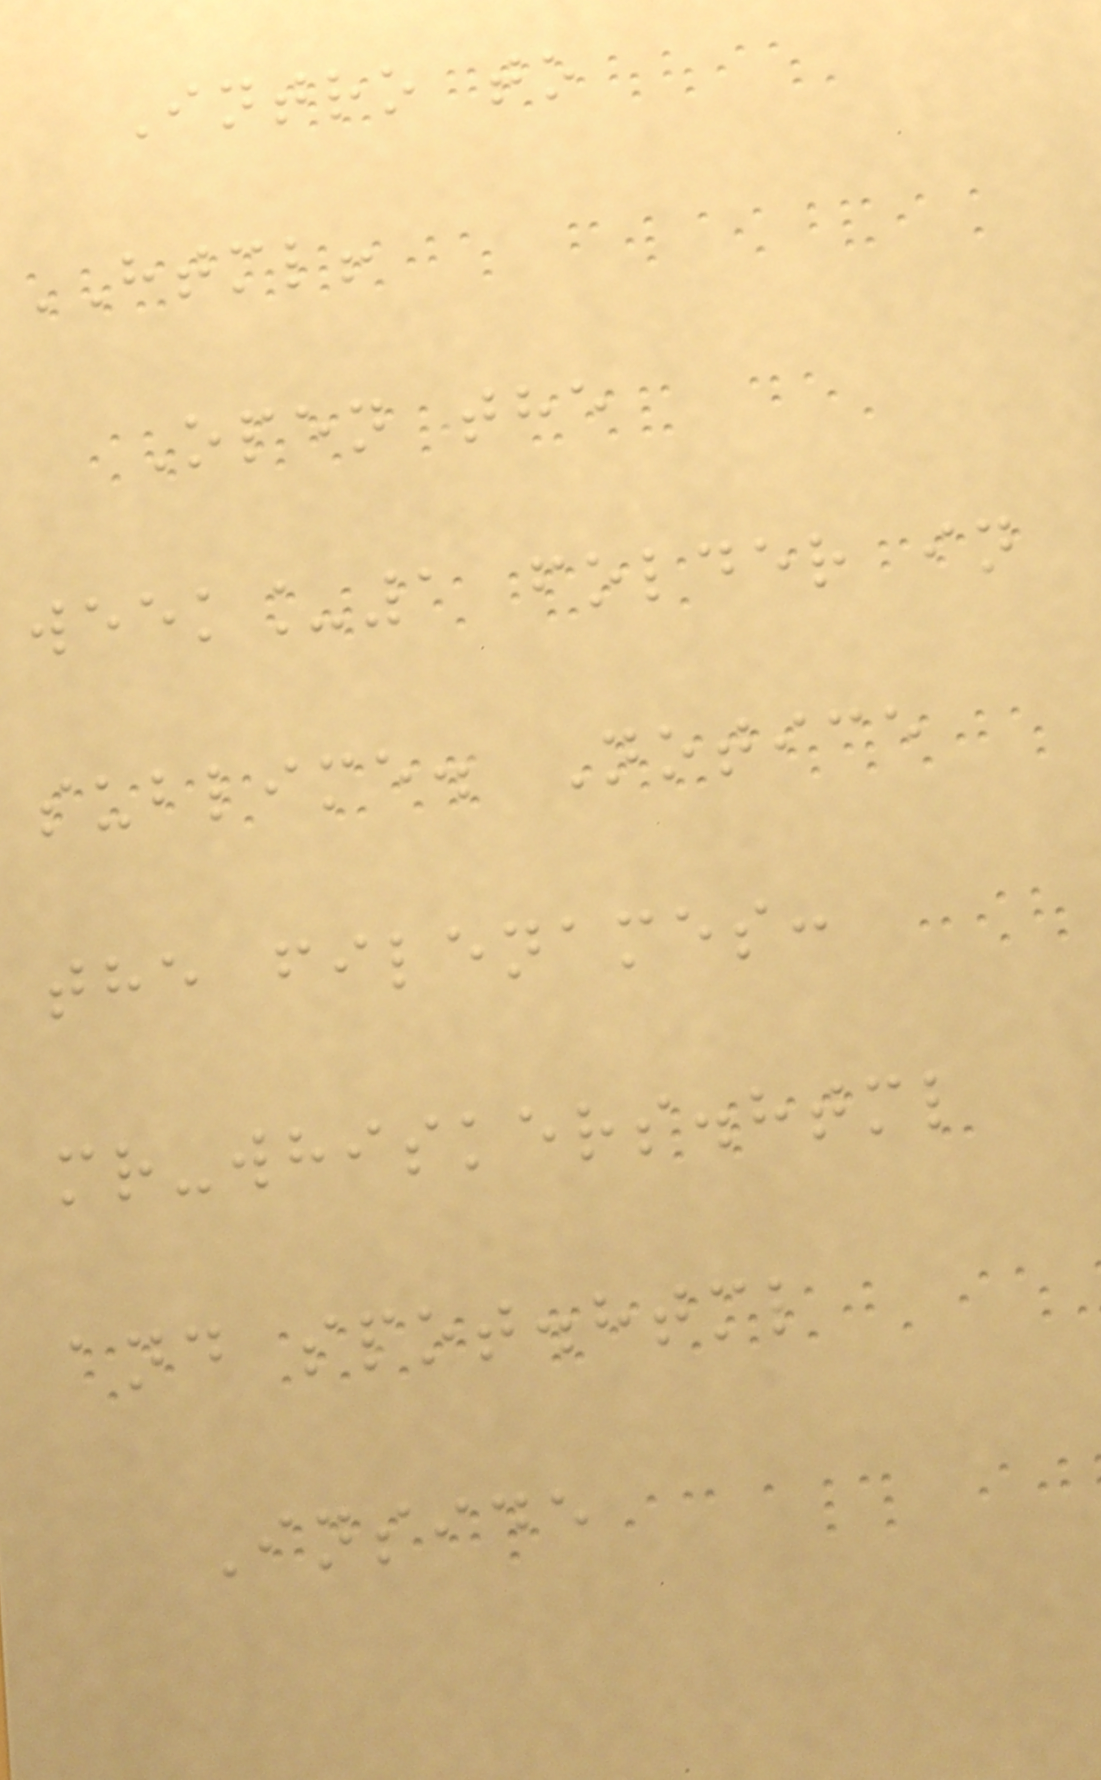Intro to
HTML!
Open the
week_1 folder in
sublime. Notice
the filenames:
mr-whiskers.html
and spot.html
Inside
